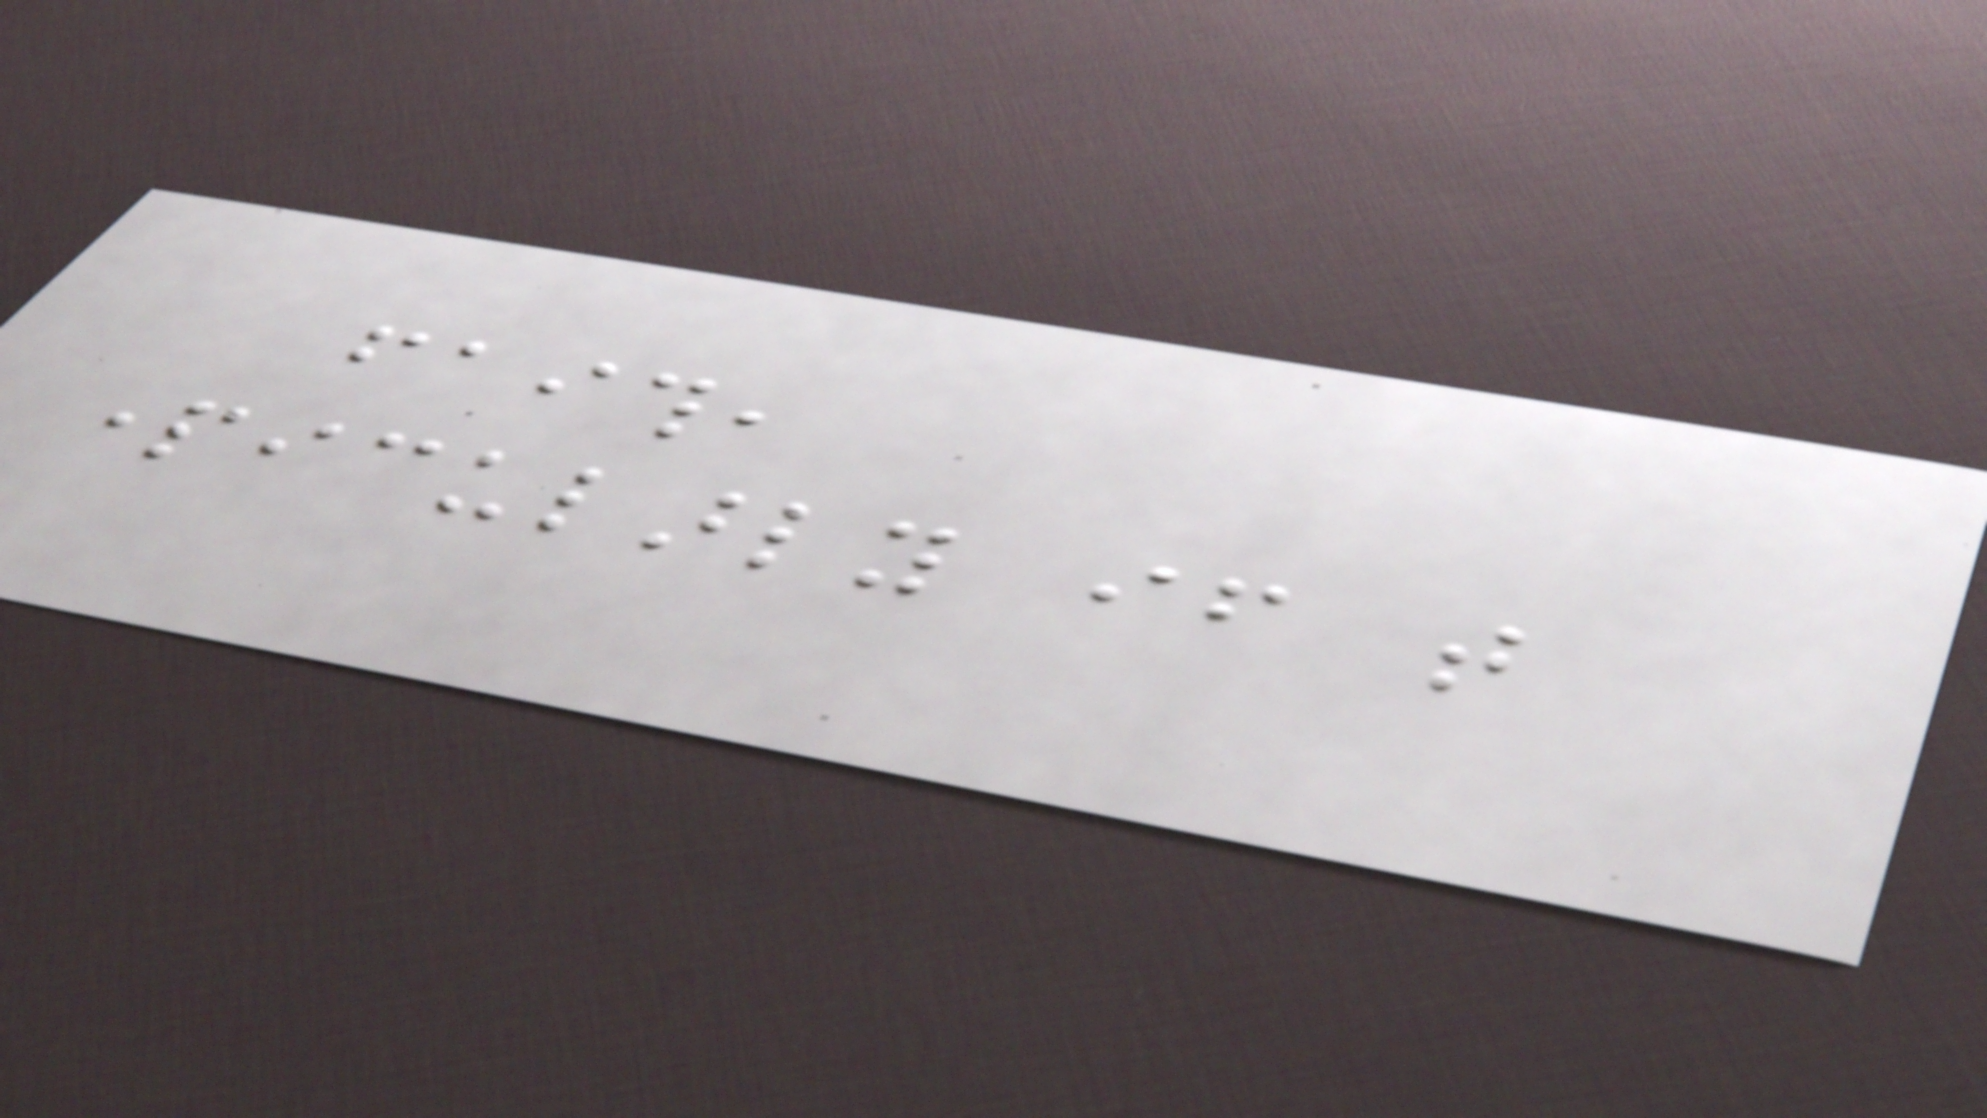faith,
particularly if that
